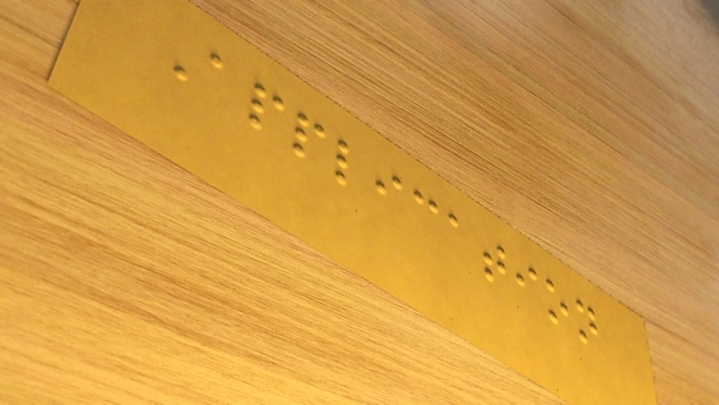Application
